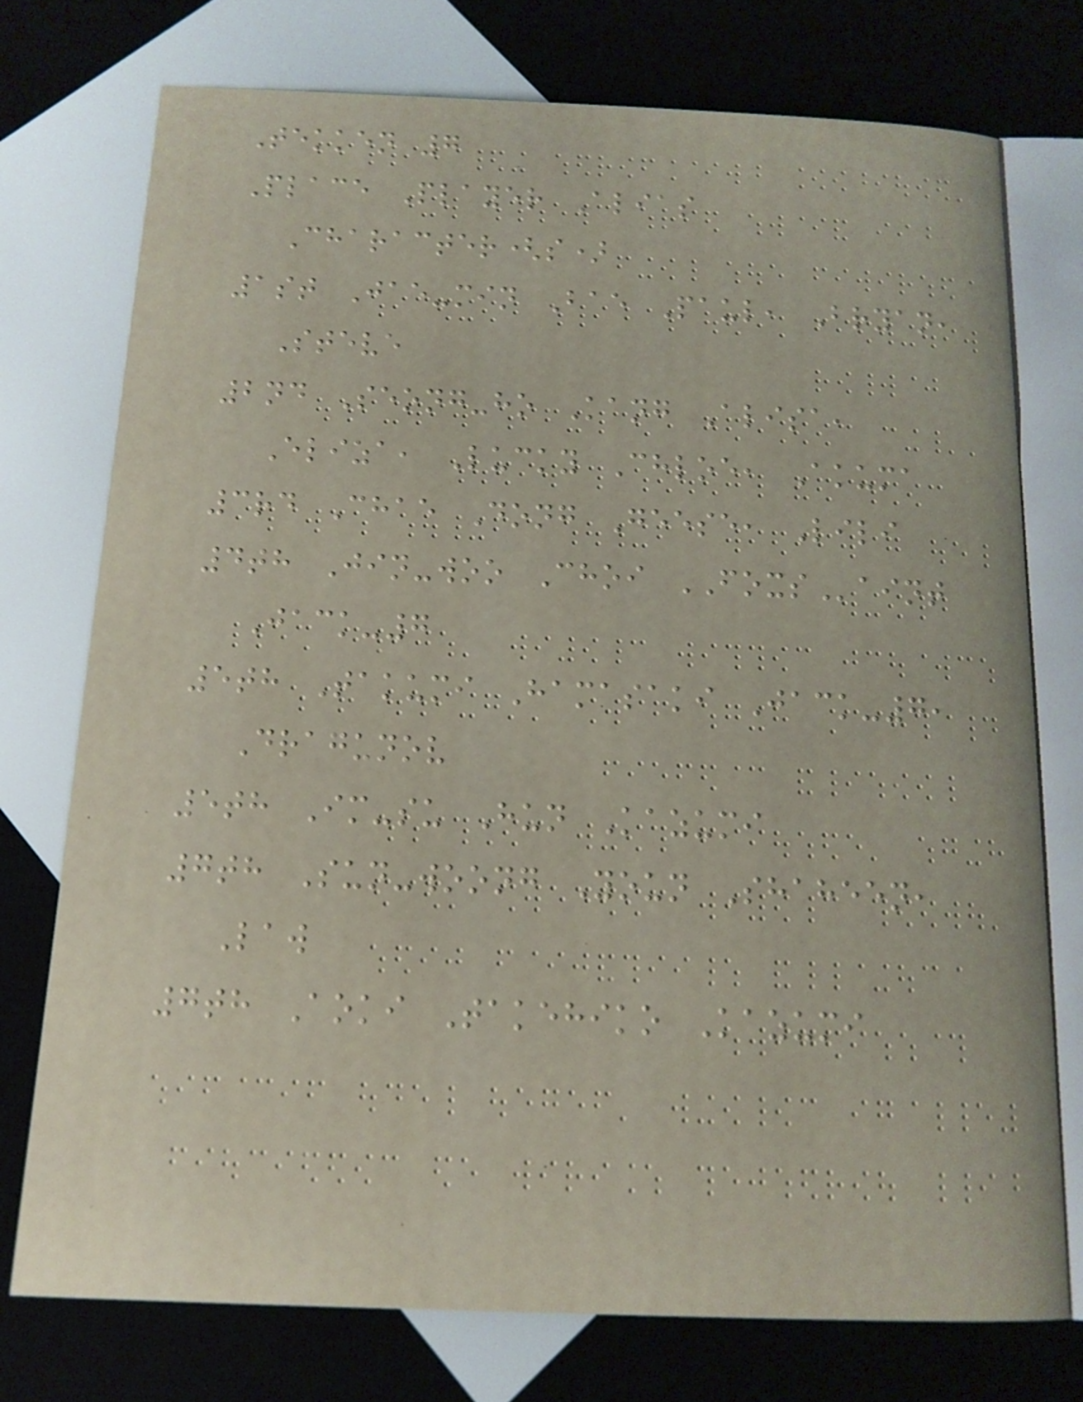Tekken 7
Place Player Alias
Character(s)
1st Jae-min Bae Paul, Bryan,
Steve
2nd Seong-ho Kang Alisa,
Eliza, Lucky Chloe, Akuma
3rd Chae Dong Geese, Lili
4th Jin-woo Choi FOXSaint
Jack-7
5th Takumi Hamasaki Jack-7,
Dragunov
5th Im-su Hun Kazumi
7th Sun-woong Youn Shaheen,
Law
7th Aoki Takehiko Kazumi
